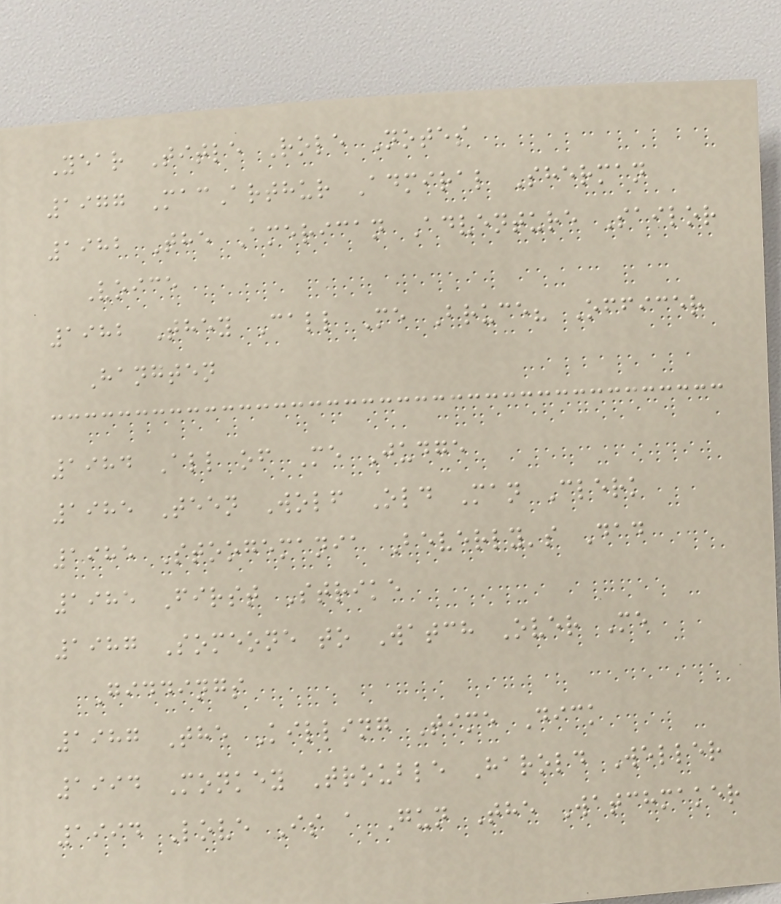Year Title Role Notes
1977 MacArthur Admiral Sherman
1982 The American Adventure Sailor
Voice
1982 They Call Me Bruce? Officer
Hangten
1984 All of Me Judge
1985 Teen Wolf Old Man Clerk
1985 Stoogemania Beverly's Dad
1985 First Strike
1987 Someone to Watch Over Me
Giddings
1987 The Killing Time Dick
1994 Monkey Trouble Harold Weller
1994 Love Is a Gun The Watchmaker
